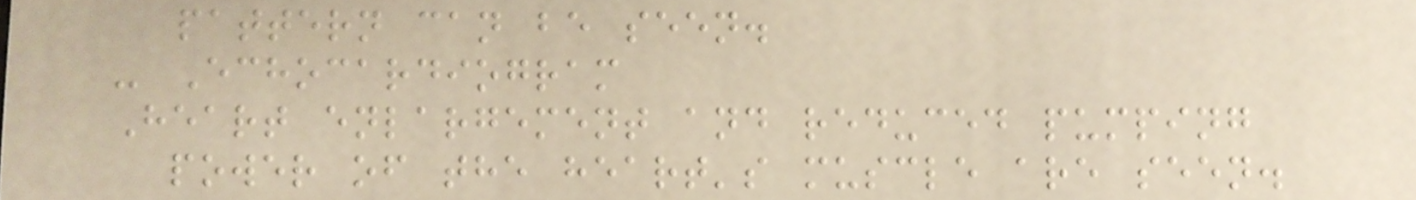pattern can be seen.
- Echocardiogram
Heart enlargement and reduced pumping
power of the heart's muscle are seen.
